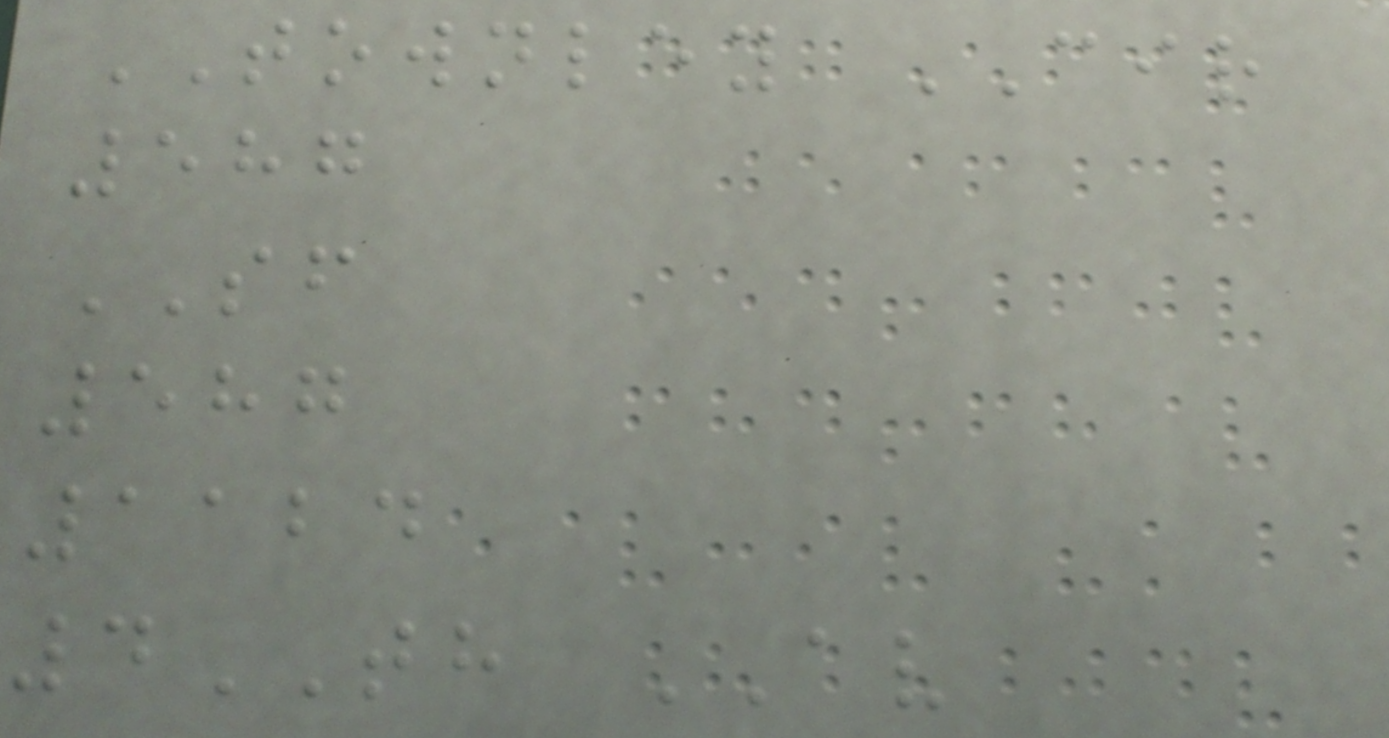TOWNLEY CIR
587
SF
587
1124
4TH AV
